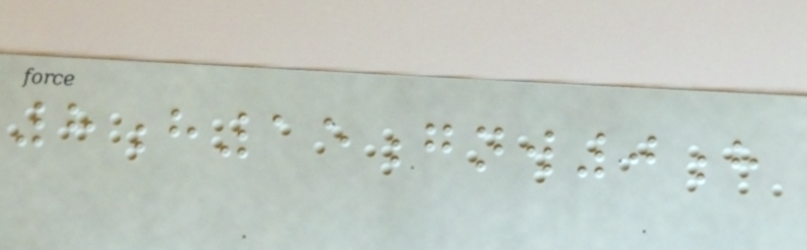8h15gnw0h
